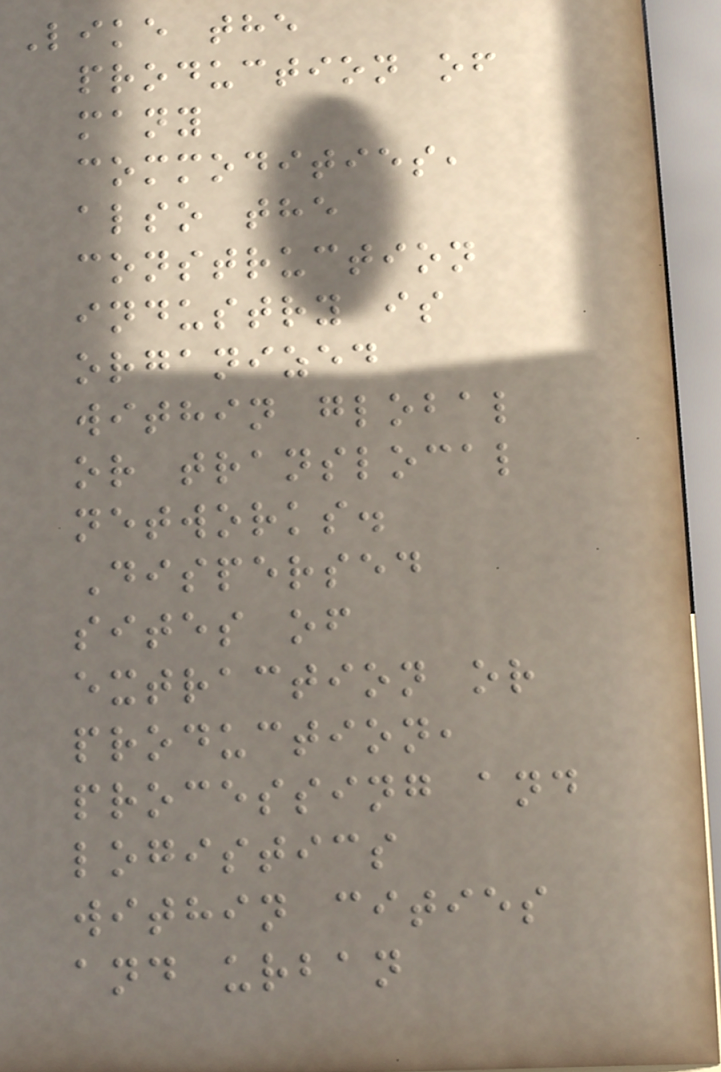Like the
production of
many
commodities,
also the
construction
industry is
organized
within global
or translocal
networks.
Dispersed
sites of
extraction or
production,
processing and
logistics
within cities
and urban
